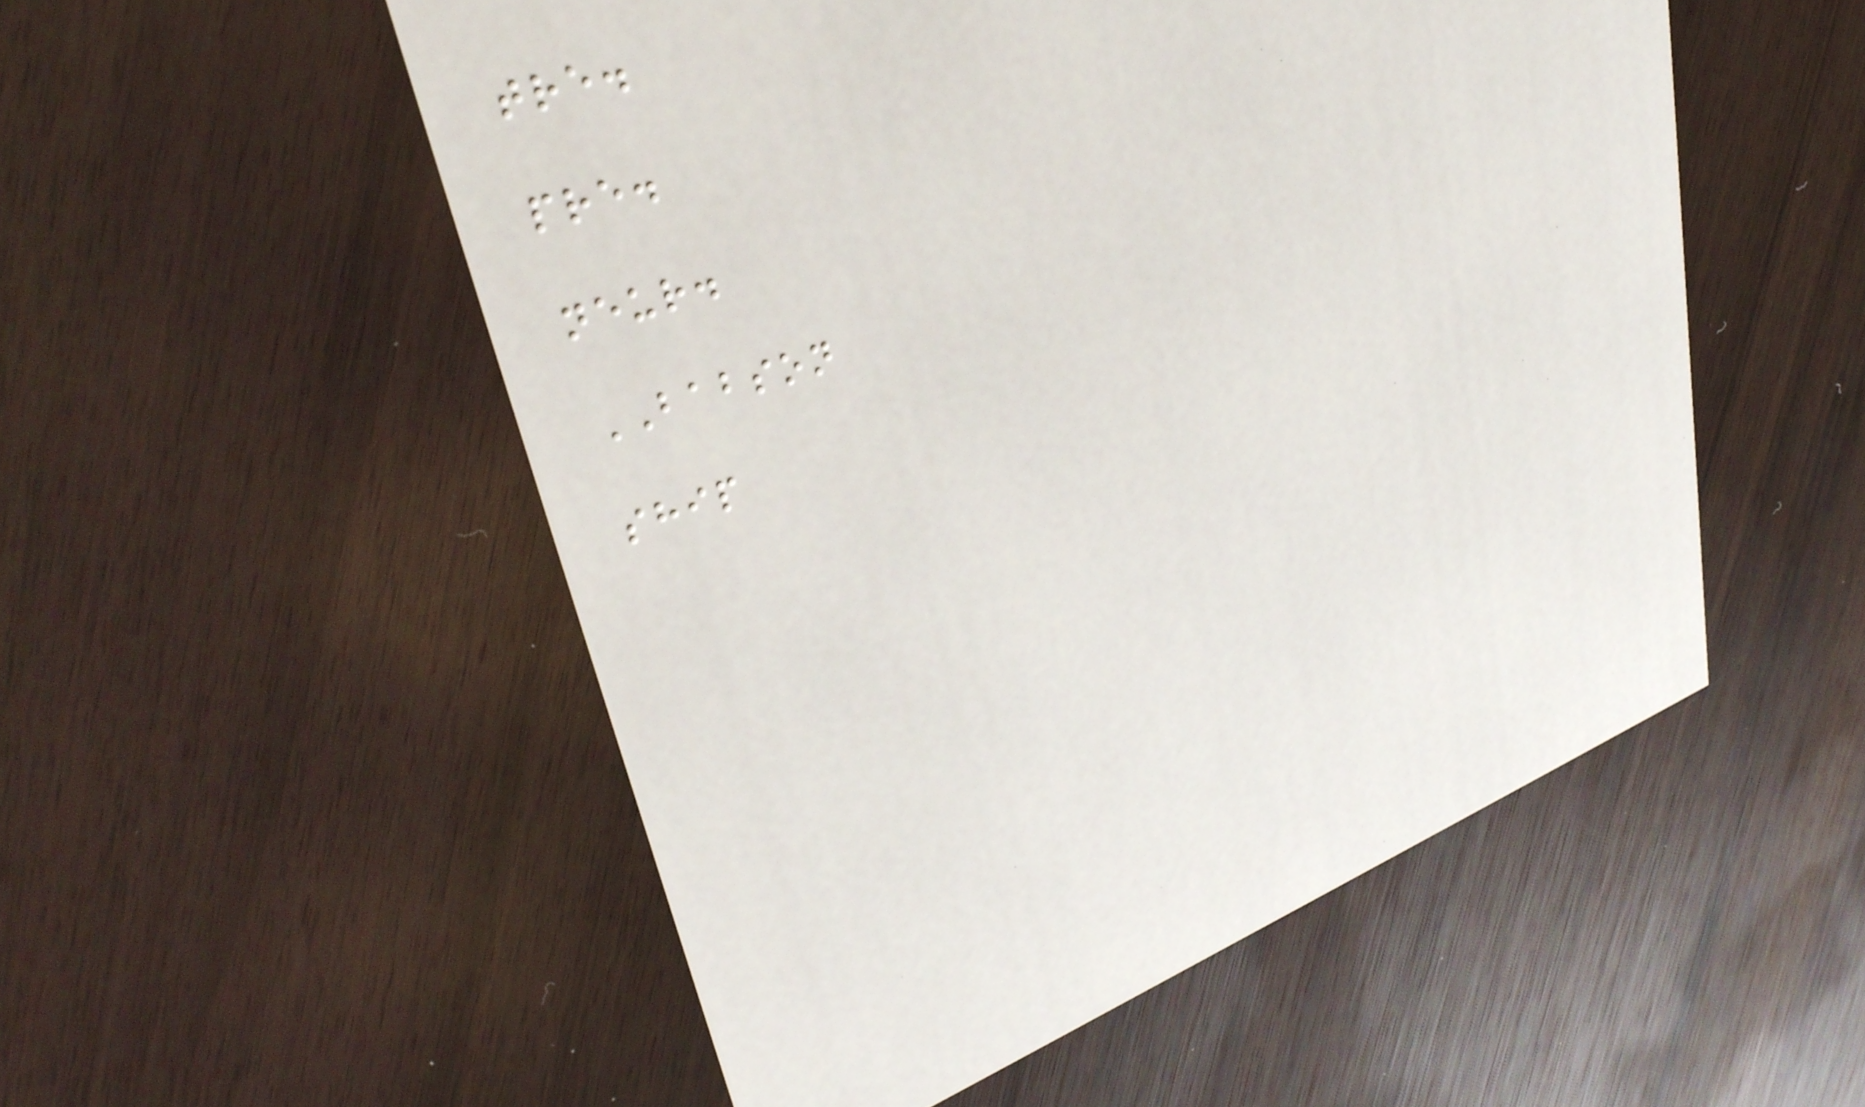tre.
pre.
neur.
BABSON
ship
